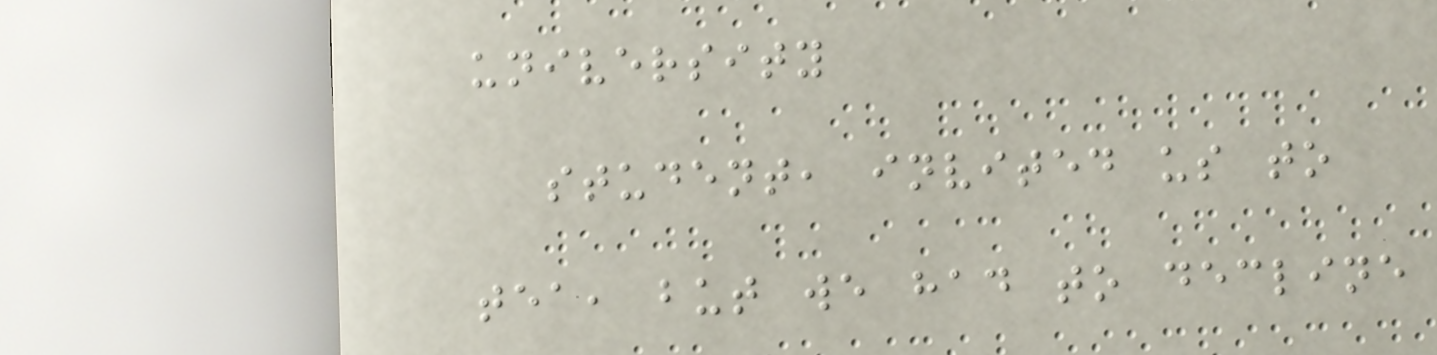university
student, invited us to
tea, but we had to decline
